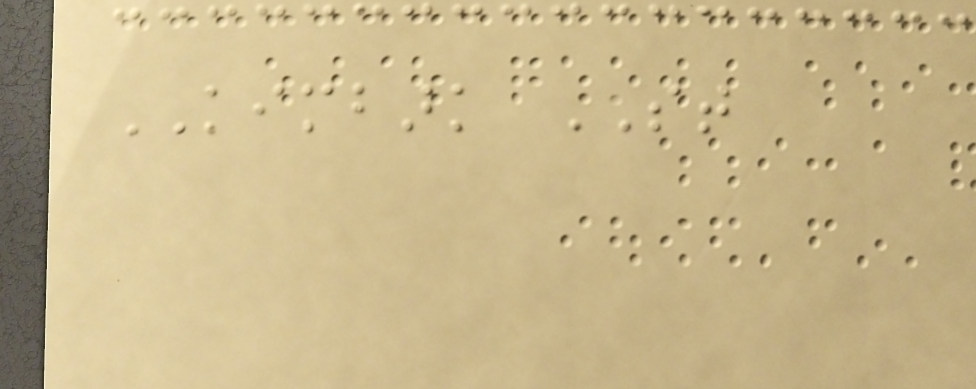KIMBARK ST
